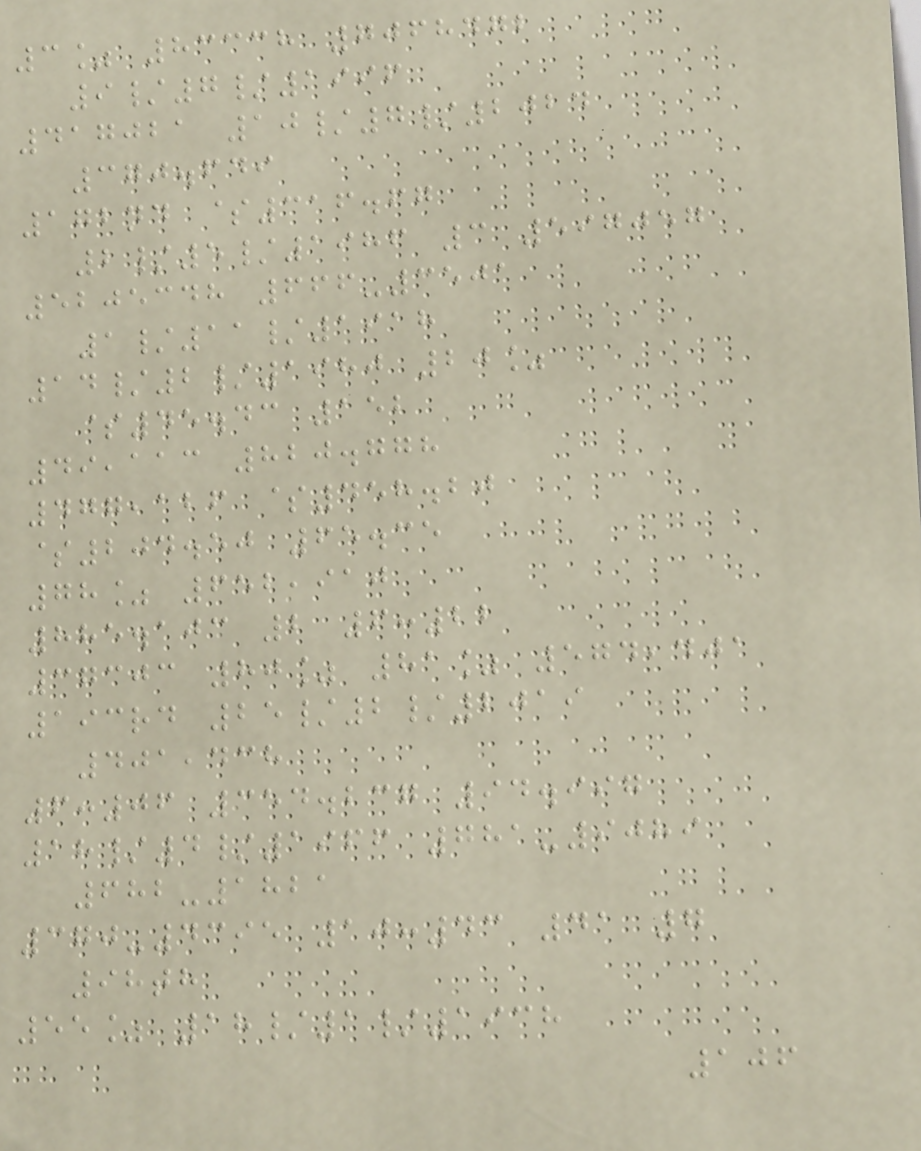3% 83338 7068472
9/7/1996
417021 10/7/2024
370.649
172nd $316.67
2/5/1986 3 597057
5205348 666-3501
1/11/1918
14/2/1980 20%
$45.43 152
49,113 820.778
477,126 $458.20
$204.50 65.35
78% 652,910
885.103 2 6:22
37303 80% 81% 574,401
193rd 25/2/2019
401,438
6:06 354.237 94.997
18/4/1966 781-9089
682-1821
370-4395 10:43 41 7
98th
55% 18/1/1938
106
